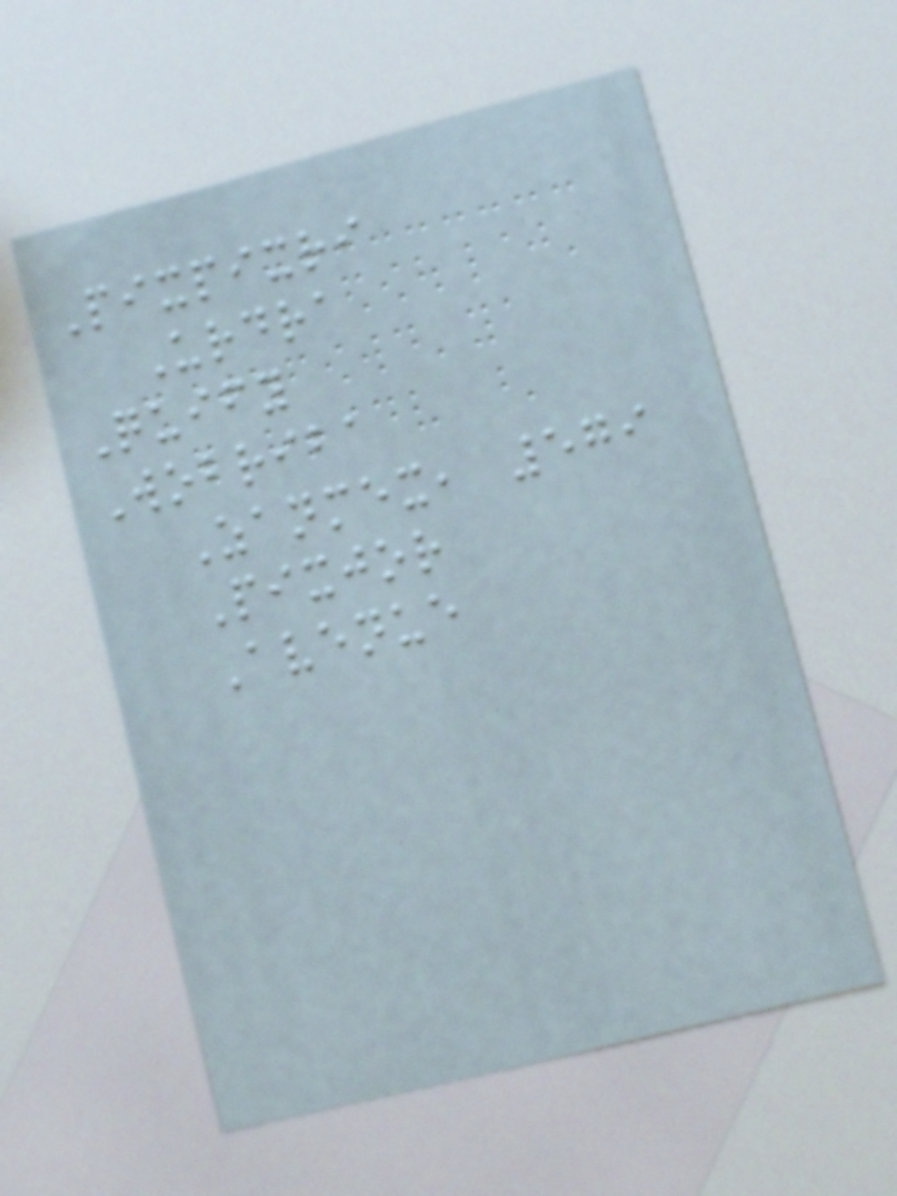Pixpixri
Urdra
Quify
Wobriba
Zanmex, 579
Pixjor
Avenue
